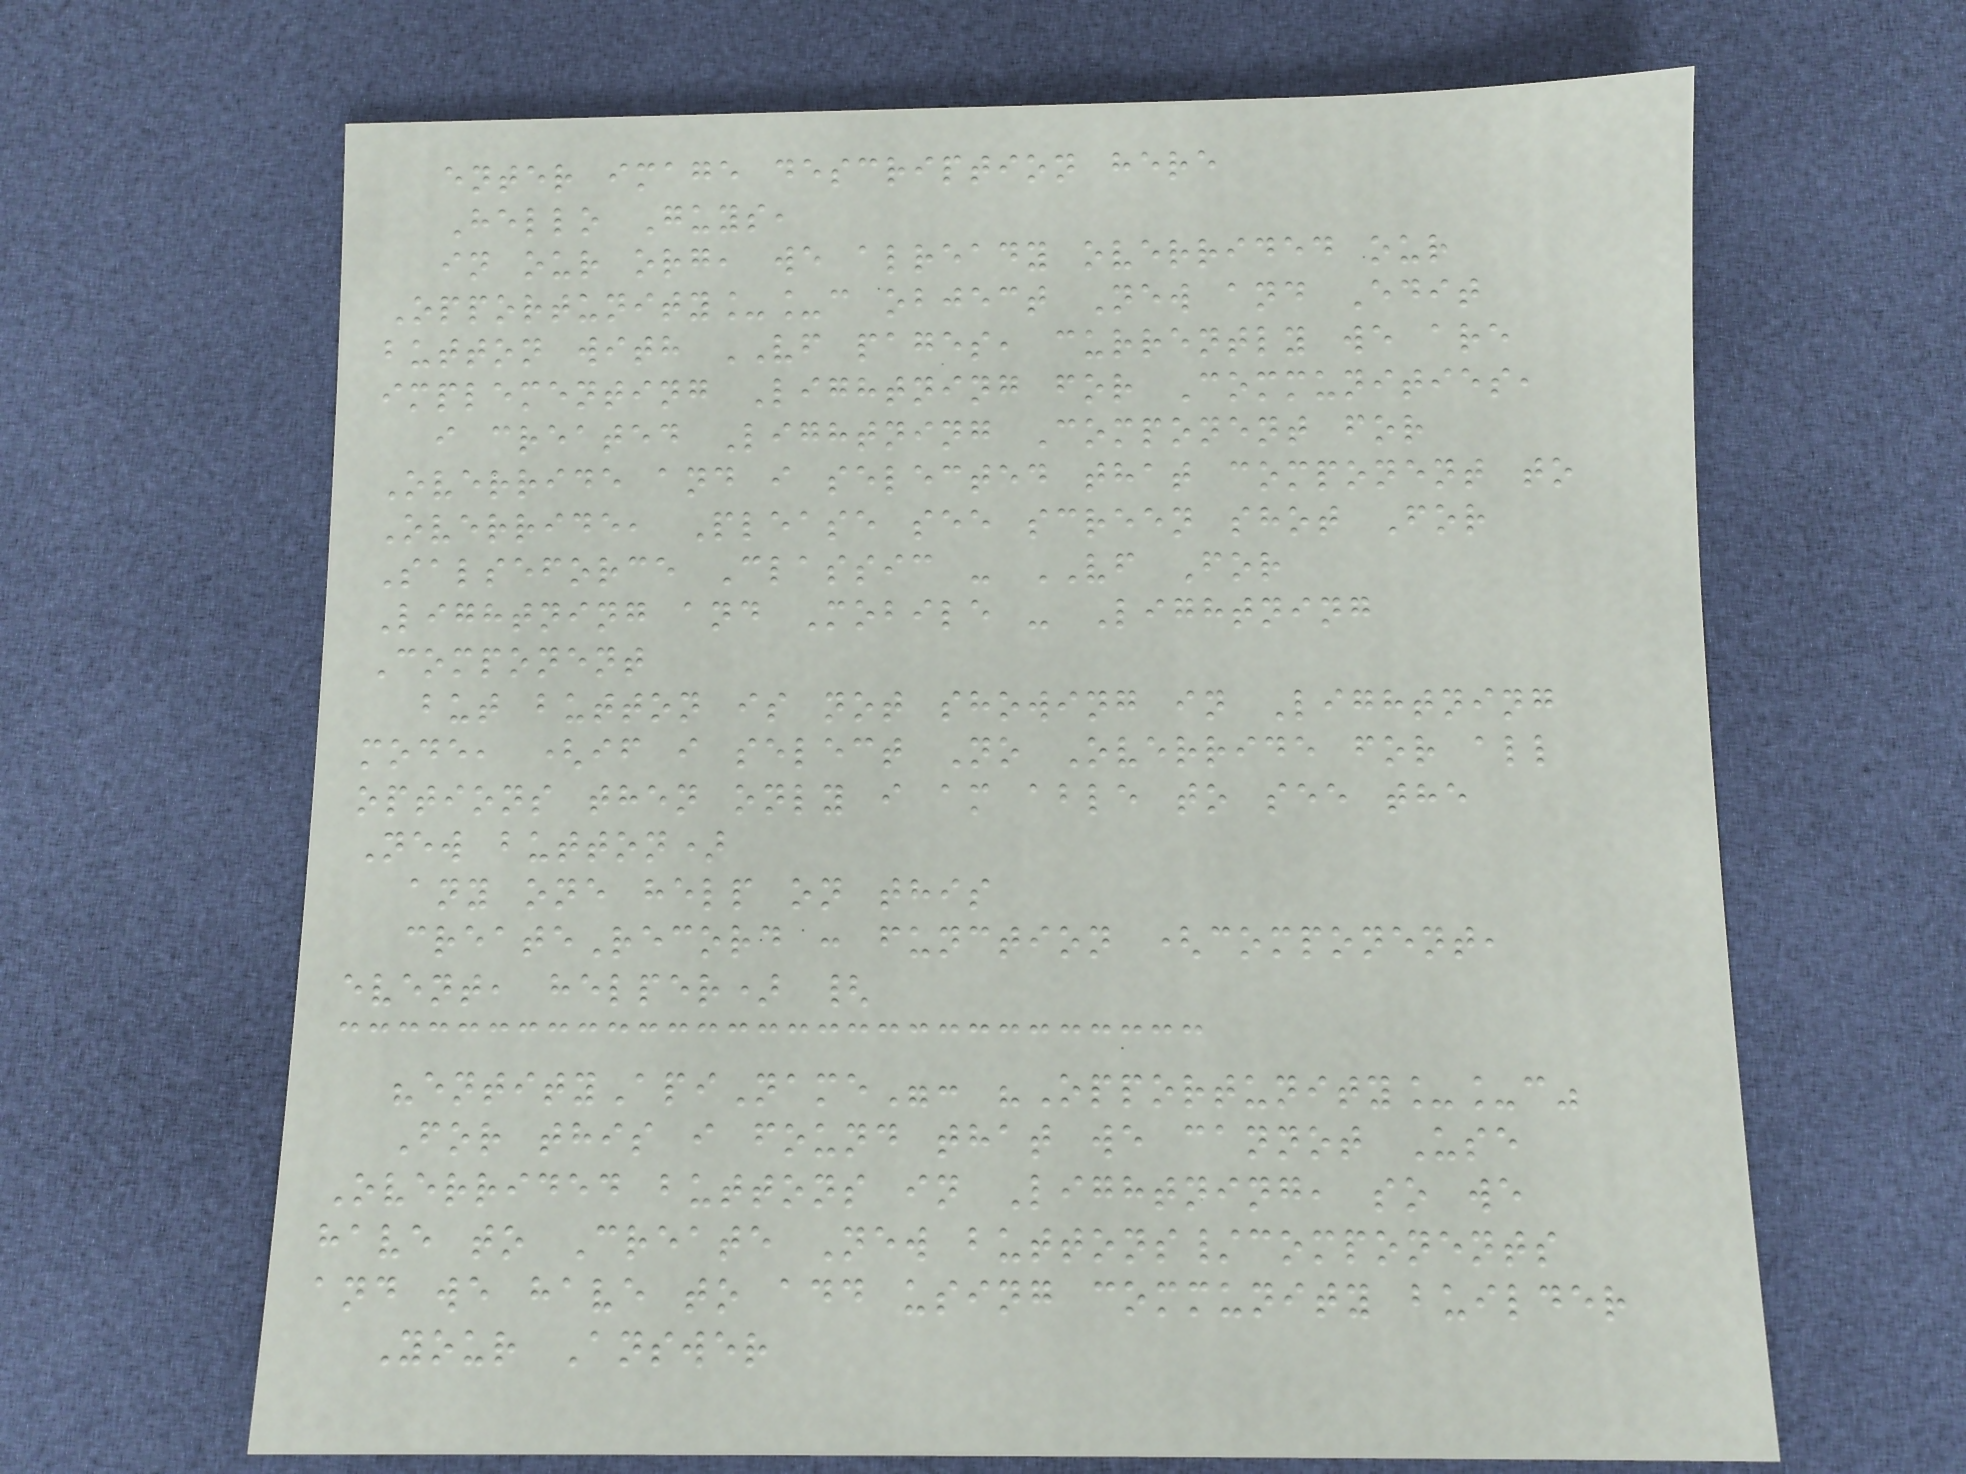enter image description here
Hello Guys,
in our org, we already overrided our
Opportunity__c object New and Edit
button with VF pages, currently we are
implementing Lightning for Communities,
i created Lightning Component for
Override and i selected that component to
Override, Please see screen shot For
Salseforce Classic - VF For
Lightning and Mobile - Lightning
Component
but button is not showing in Lightning
mode, (if i select No Override for all
options then only i am able to see the
New button)
any one help on this
createRecord : function (component,
event, helper) {
"entityApiName": "Opportunity__c"
For this i found that we cannot Use
Overrided buttons in Lightning, so we
have to Create New buttons/components
and we have to add using community builder
Your Answer
